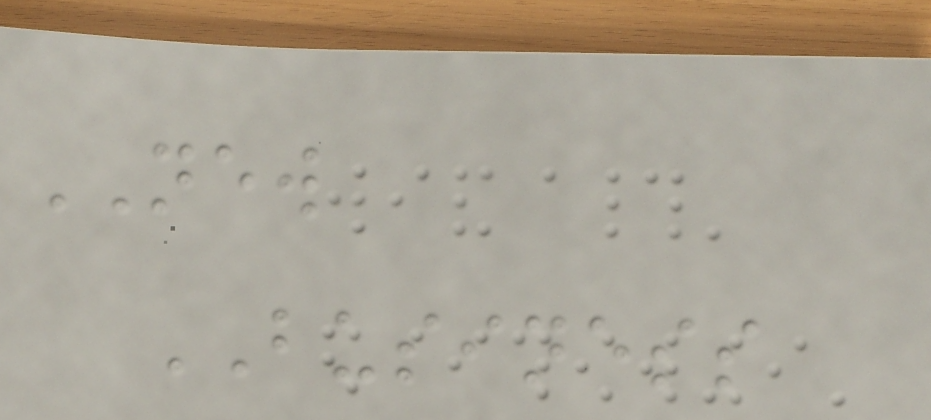NEW
BUSINESS
